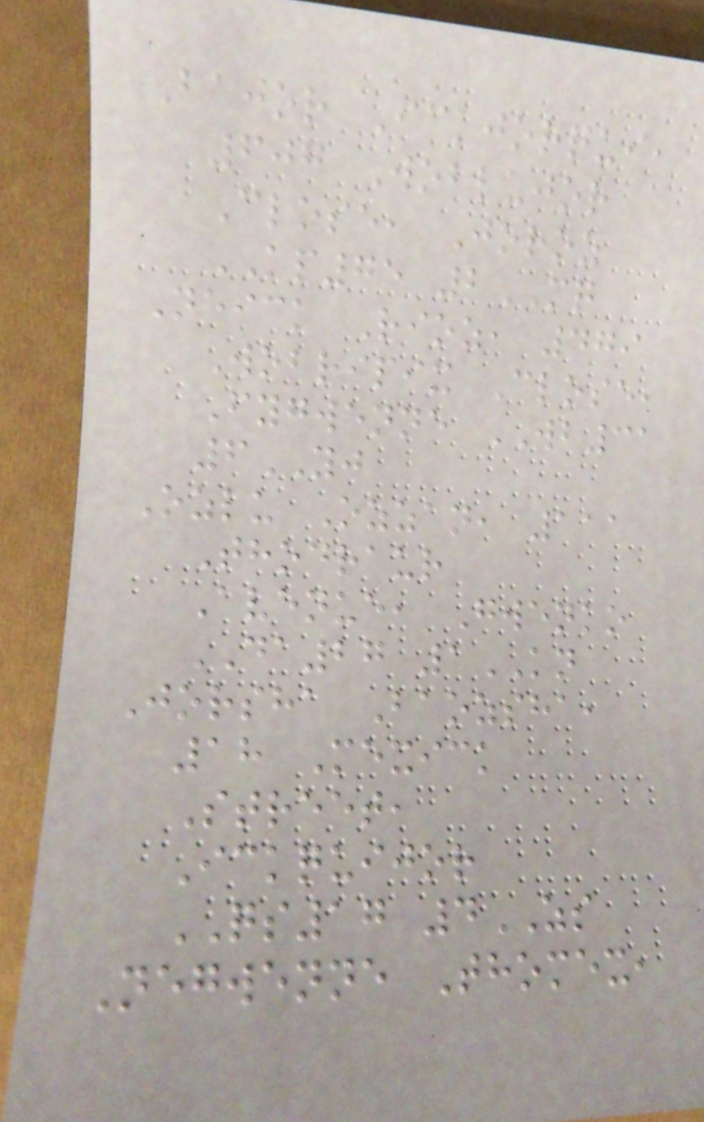Bajor Ickjorqui,
607 Woblujor
Close, Joroz
KP75 2MQ
Neick Rioz, 479
Wobripix Close,
Fygwenne WB31
6YJ
Ozlu Ozzan, 111
Thodraur
Avenue, Gwenko
DA27 1KN
Jorsha Baozsha,
18 Mexick
Street,
Ickquijor
QS17 4ZS
Negwenne Thomex,
